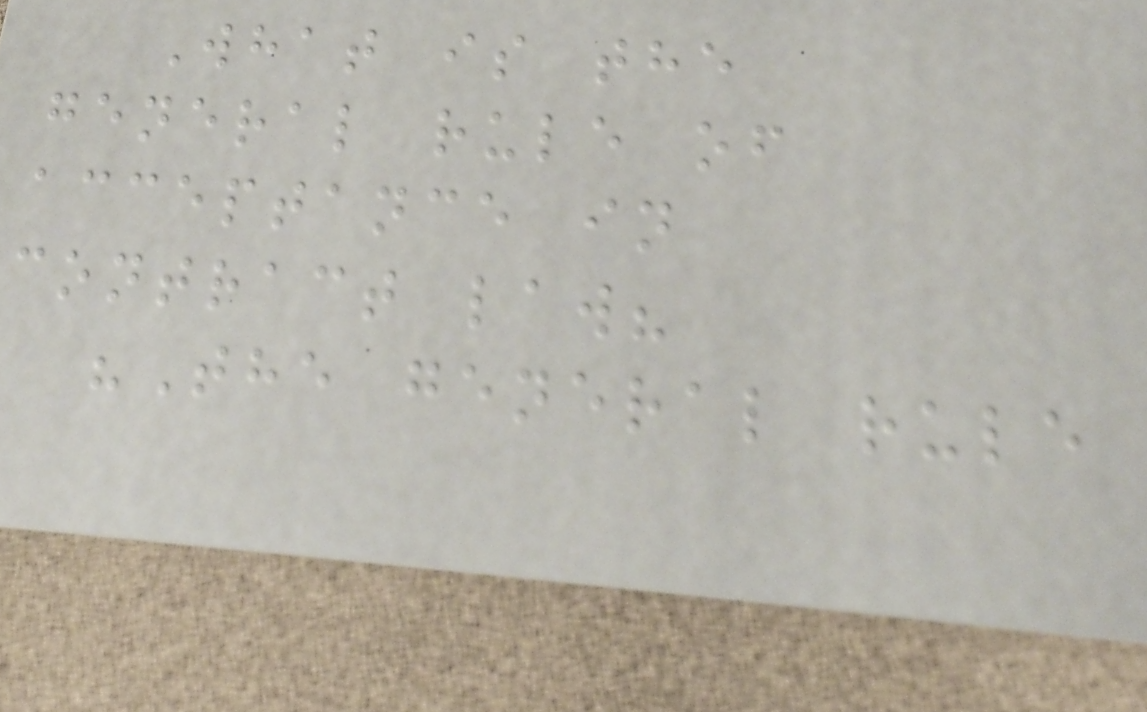What is the
general rule of
acceptance in
contract law?
"The general rule
